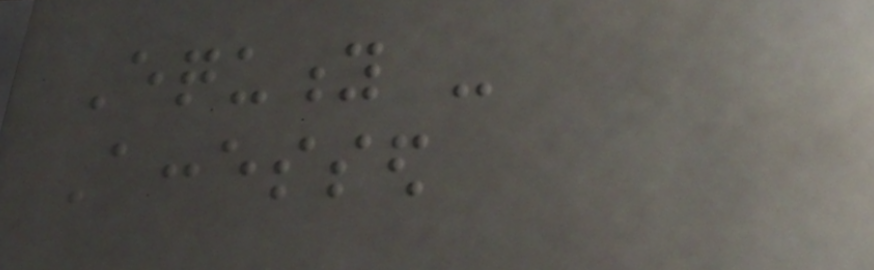Equity -
Accessed
